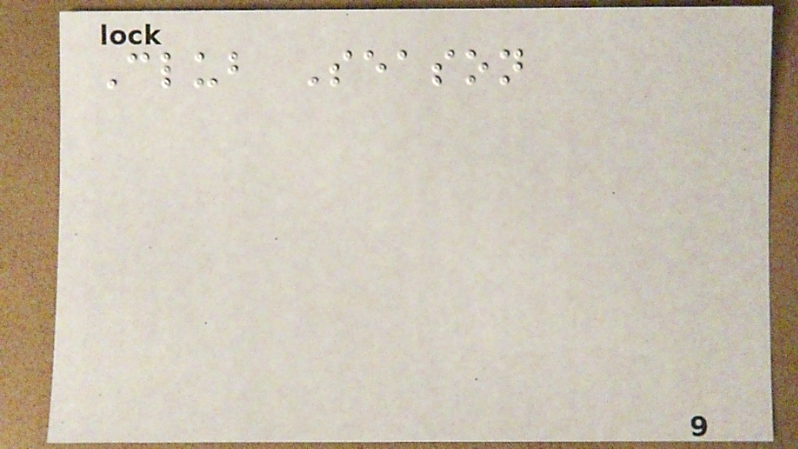Club Season
